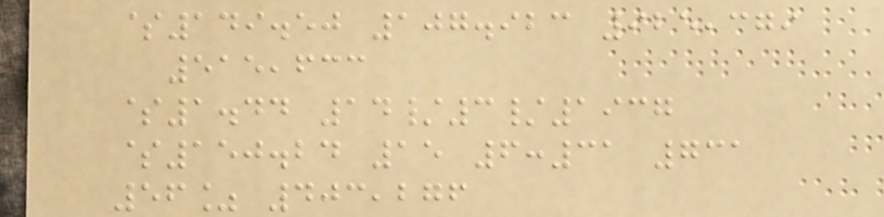$149.50 107.923 925,379
515,633
$1.44 14/3/1937
$150.24 15 6:31 731
56% 403,276
